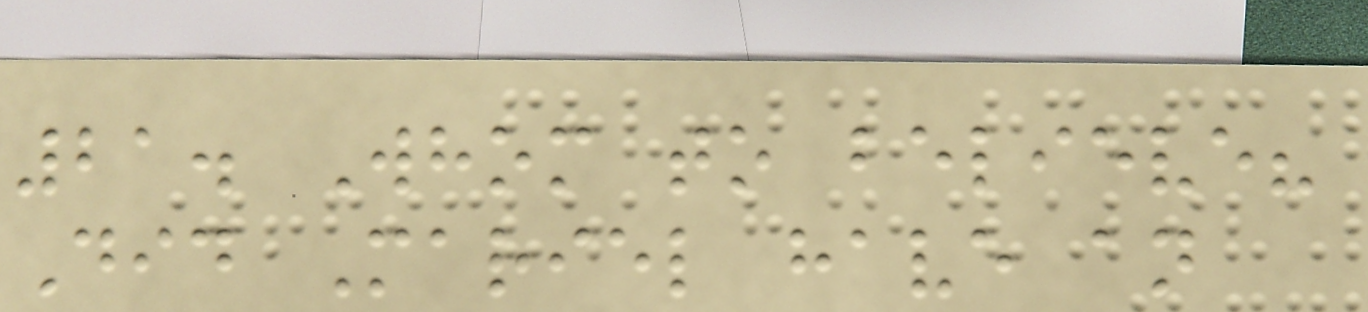21. Whom to believe?
Did Mariel have an
